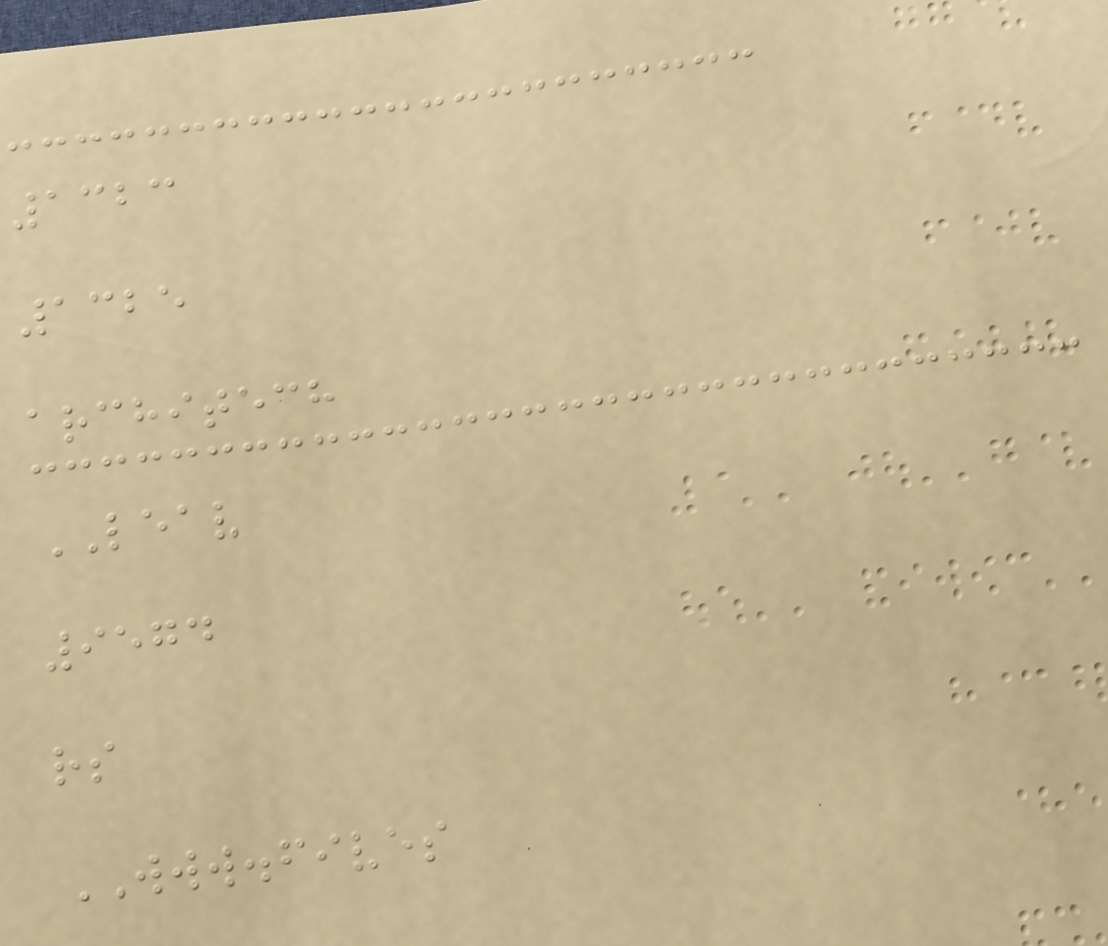1323
1325
architech
LEAV
9574
rs
WWW.fives
